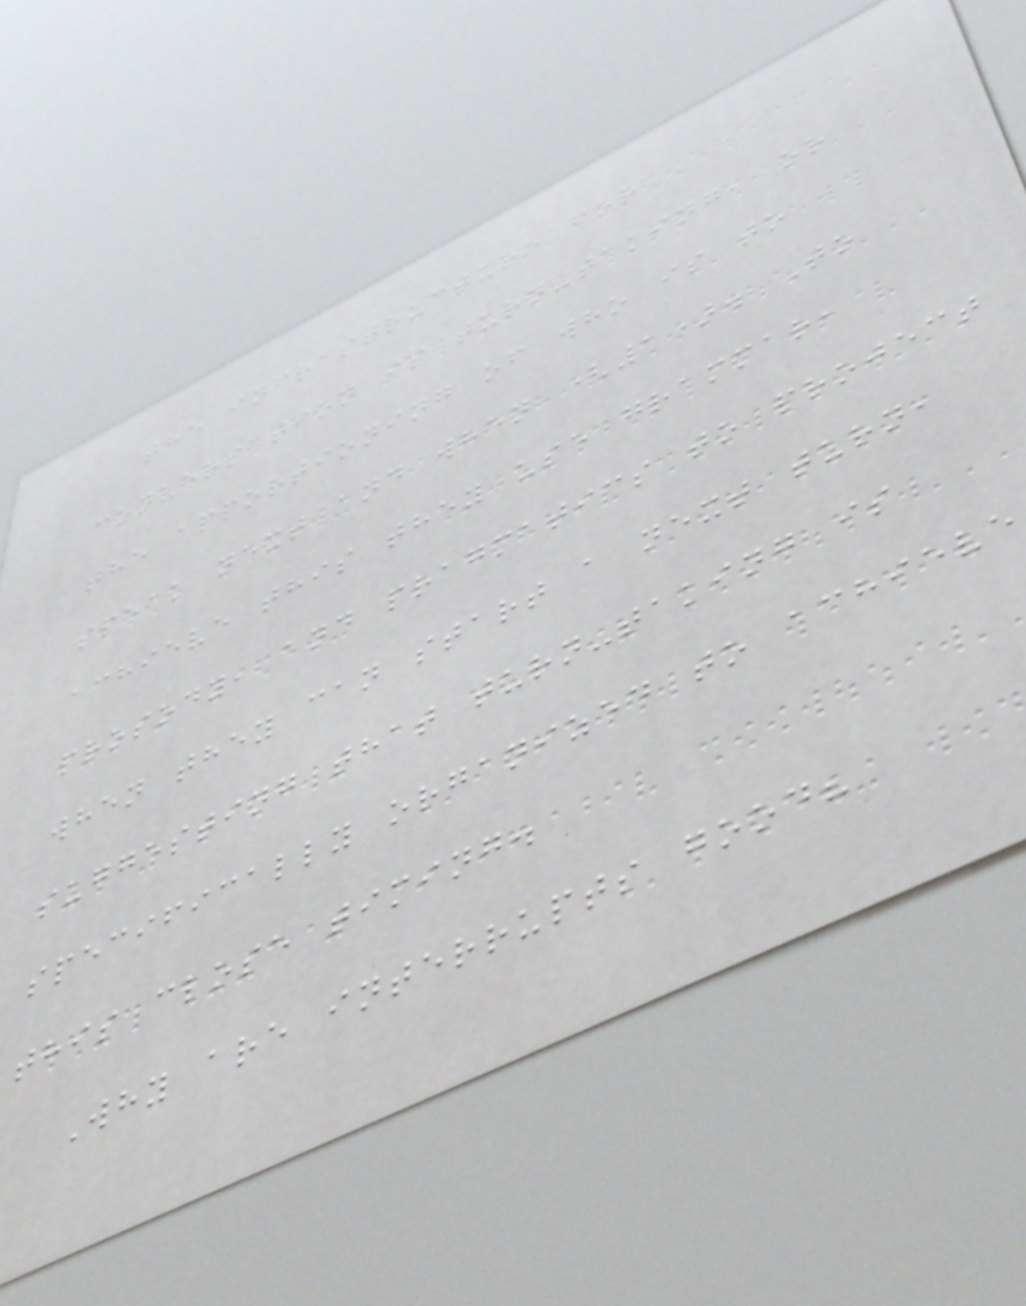the infrastructure for
conversation is turn-taking, or
the apportioning of who is to
speak next and when (1). To
achieve this they use grammar,
prosody, and pragmatics to project
when they can start a next turn,
suggesting that turn-taking is
specifically organized to achieve
this close timing.
Why are interrupts good?
